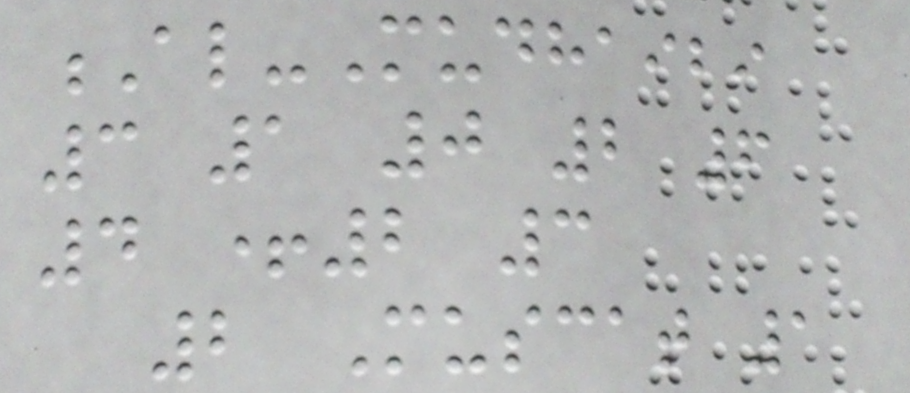Al-Mudhaibi
3 1 0 2 6
4 +2 3
2 Muscat 1
